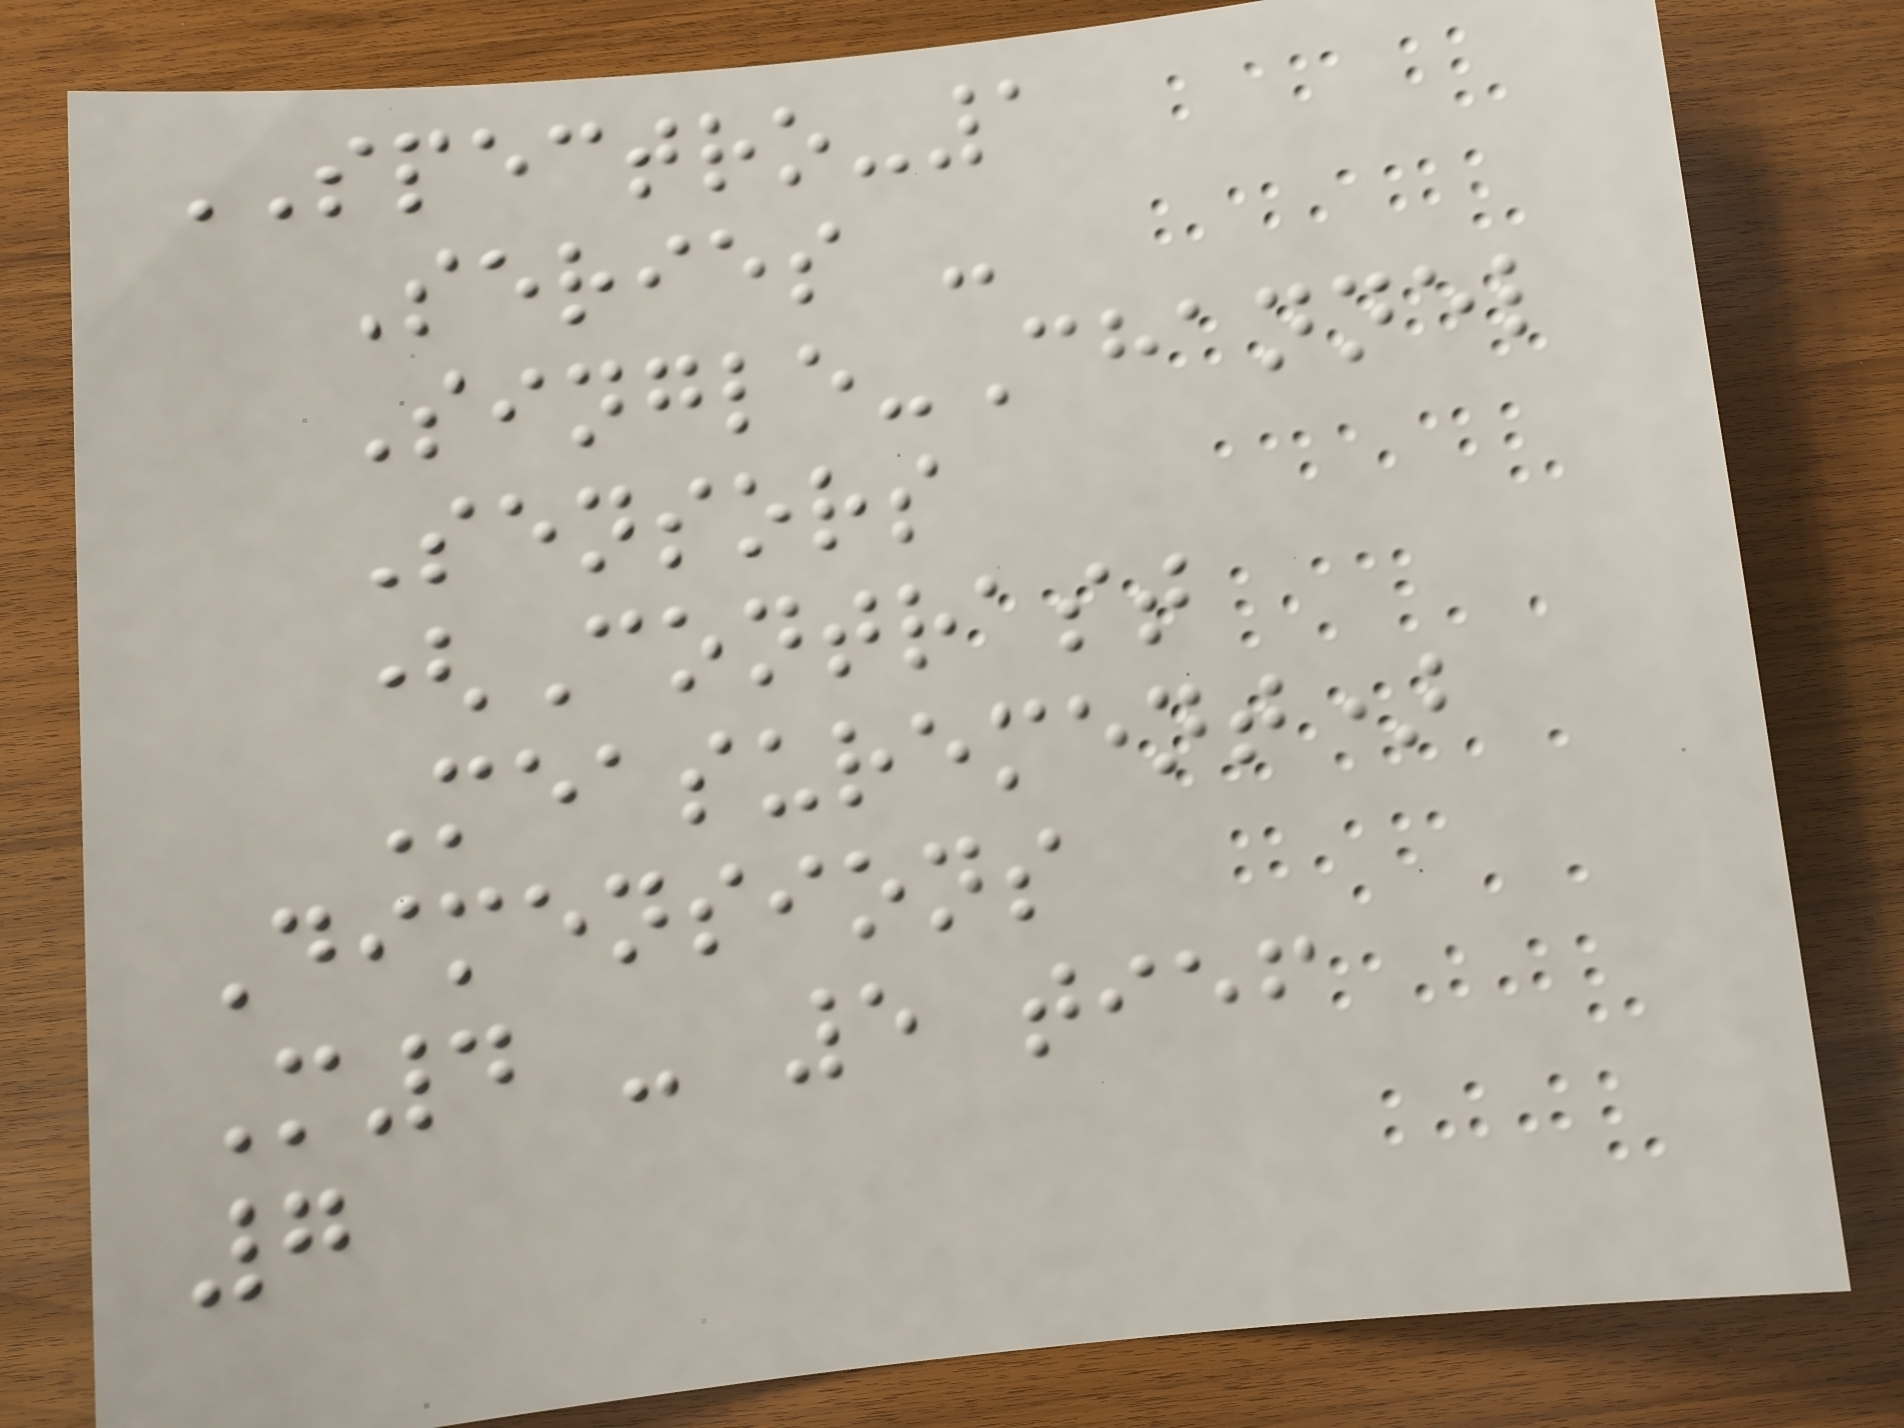SPECTRO-1
Series -
Single-Channel
Sensors
(Contrast
Measurement)
Dimensions
M4 - 5 tief
7
